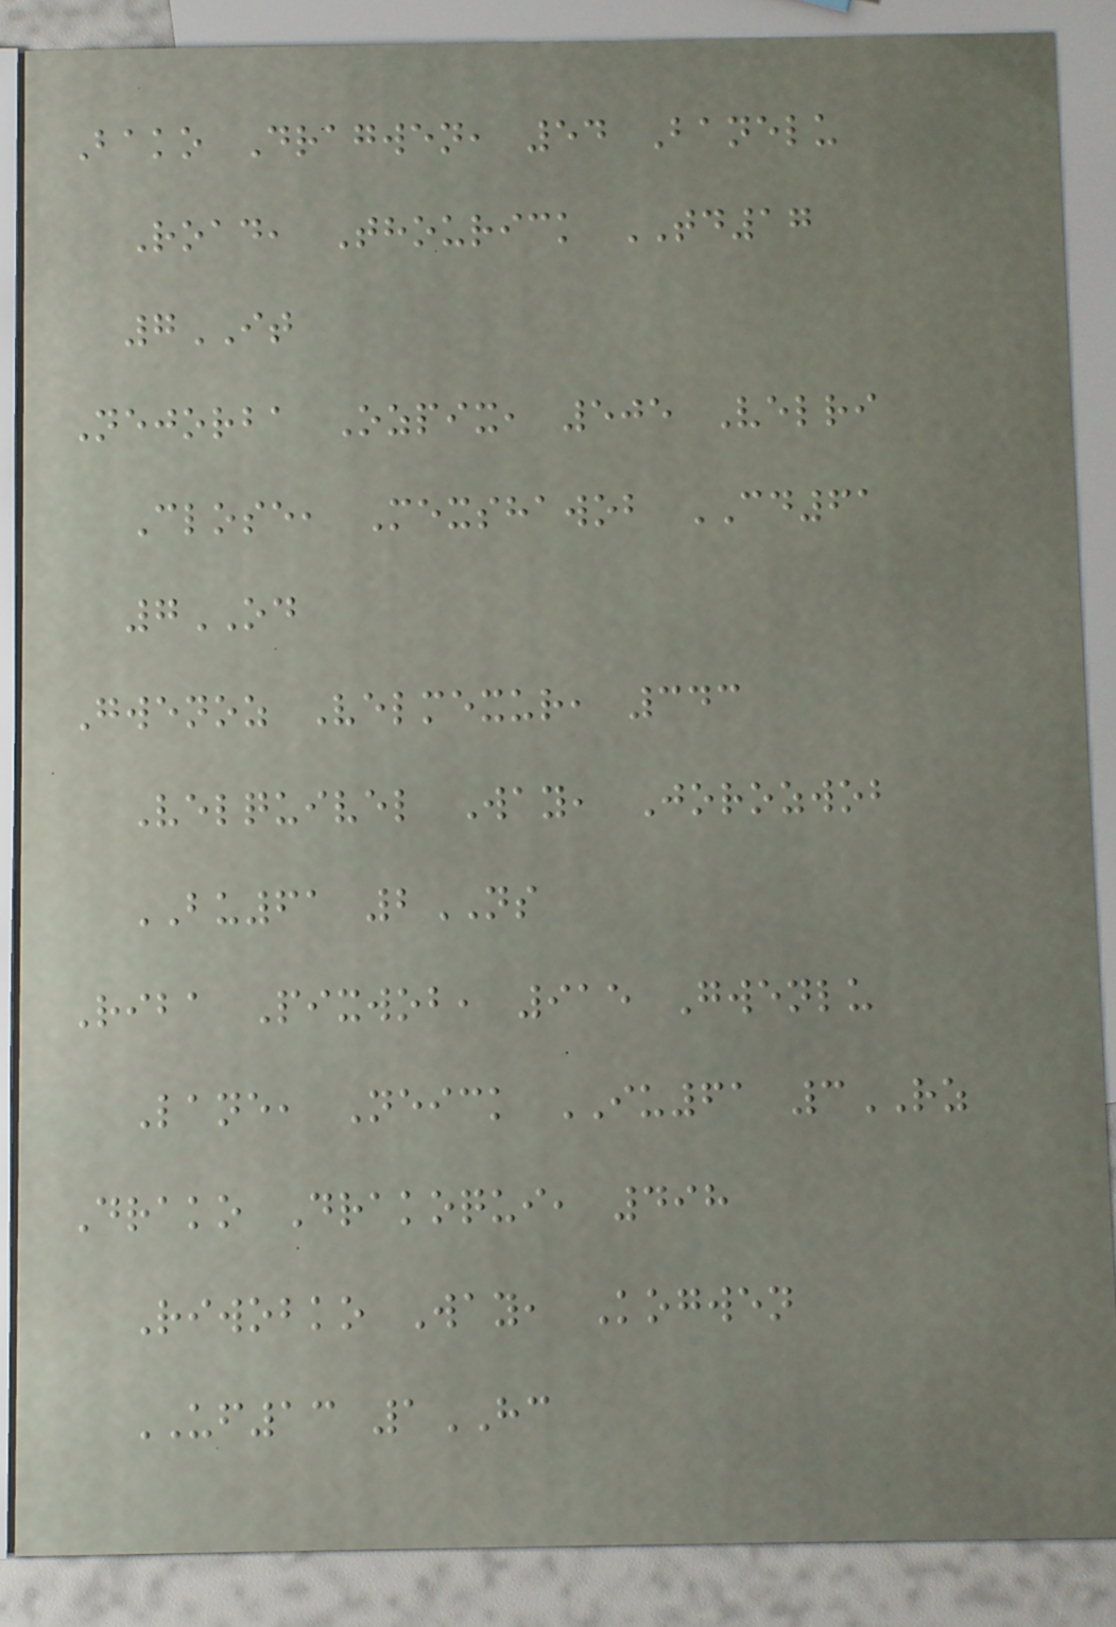Bako Dragwen, 54 Banelu
Road, Thourick TD17
7IT
Nejorba Ozpix, 505 Velri
Close, Mexshawob CD61
7OD
Gwenoz Velmexur, 343
Velquivel Way, Jorozwob
BU61 2NS
Riba Pixwob, 915 Gwenlu
Lane, Neick IU61 3RZ
Drako Drakoqui, 498
Riwobko Way, Kogwen
UF13 1HC
